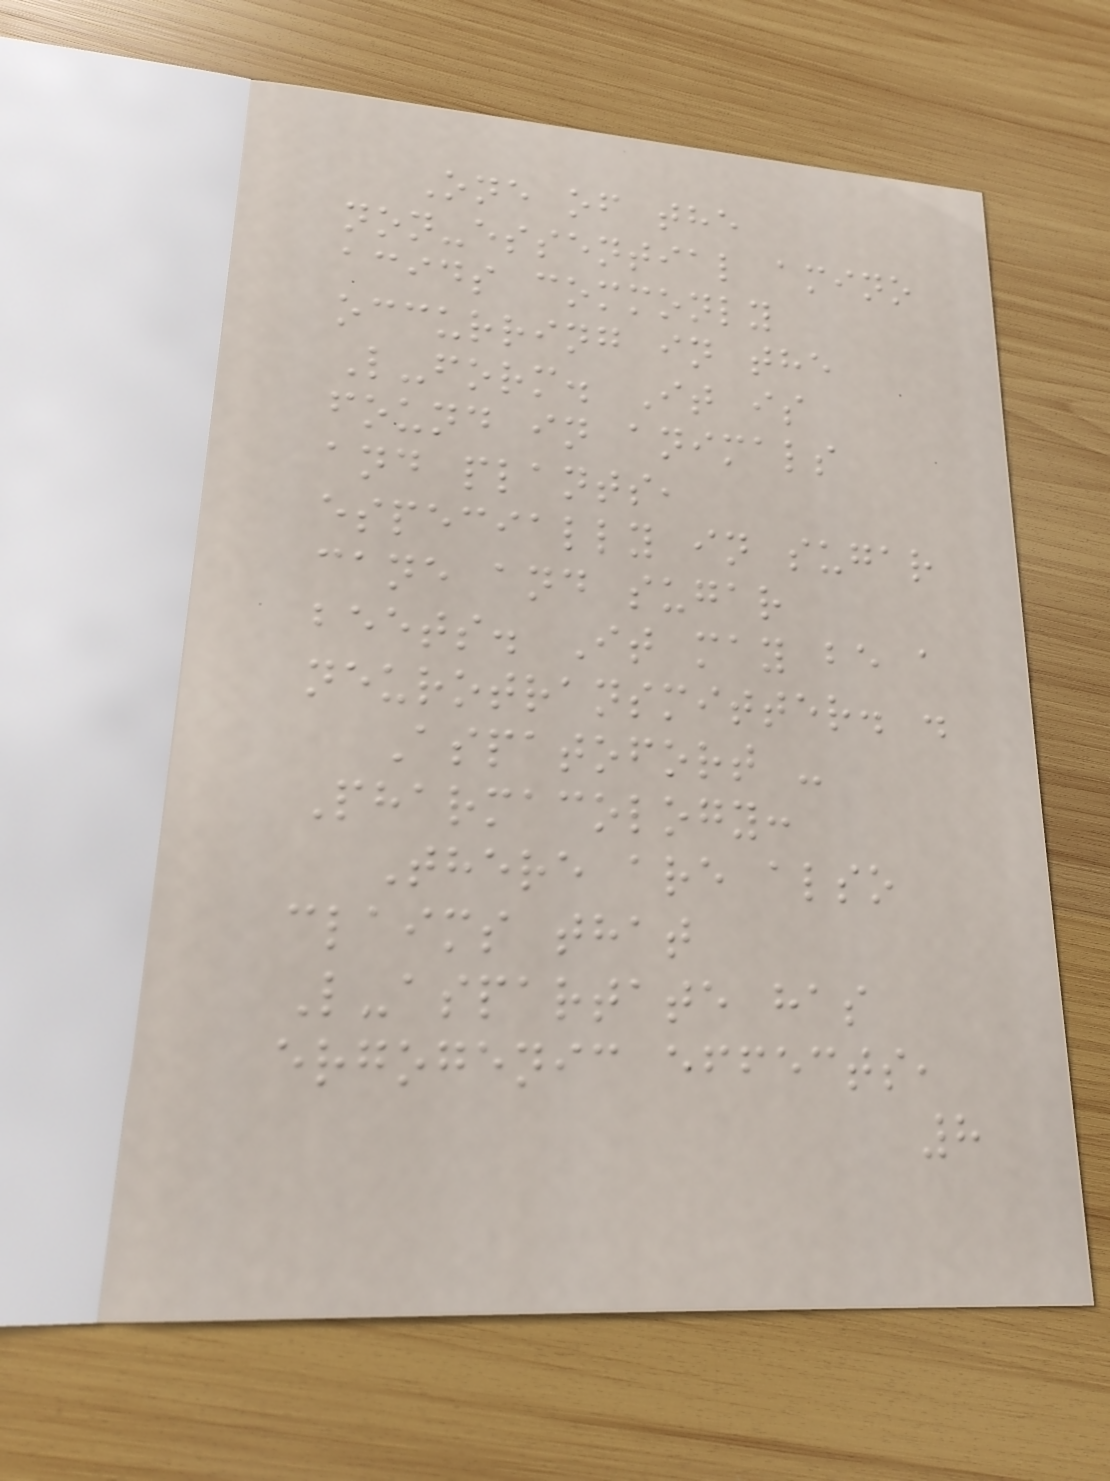One of the
non-essential amino
acids commonly
occurring in the
L-form. It is
found in animals
and plants,
especially in sugar
cane and sugar
beets. It may be a
neurotransmitter. .
Aspatofort -
Pharmacology:
There are also
claims that
L-aspartate has
ergogenic effects,
8
